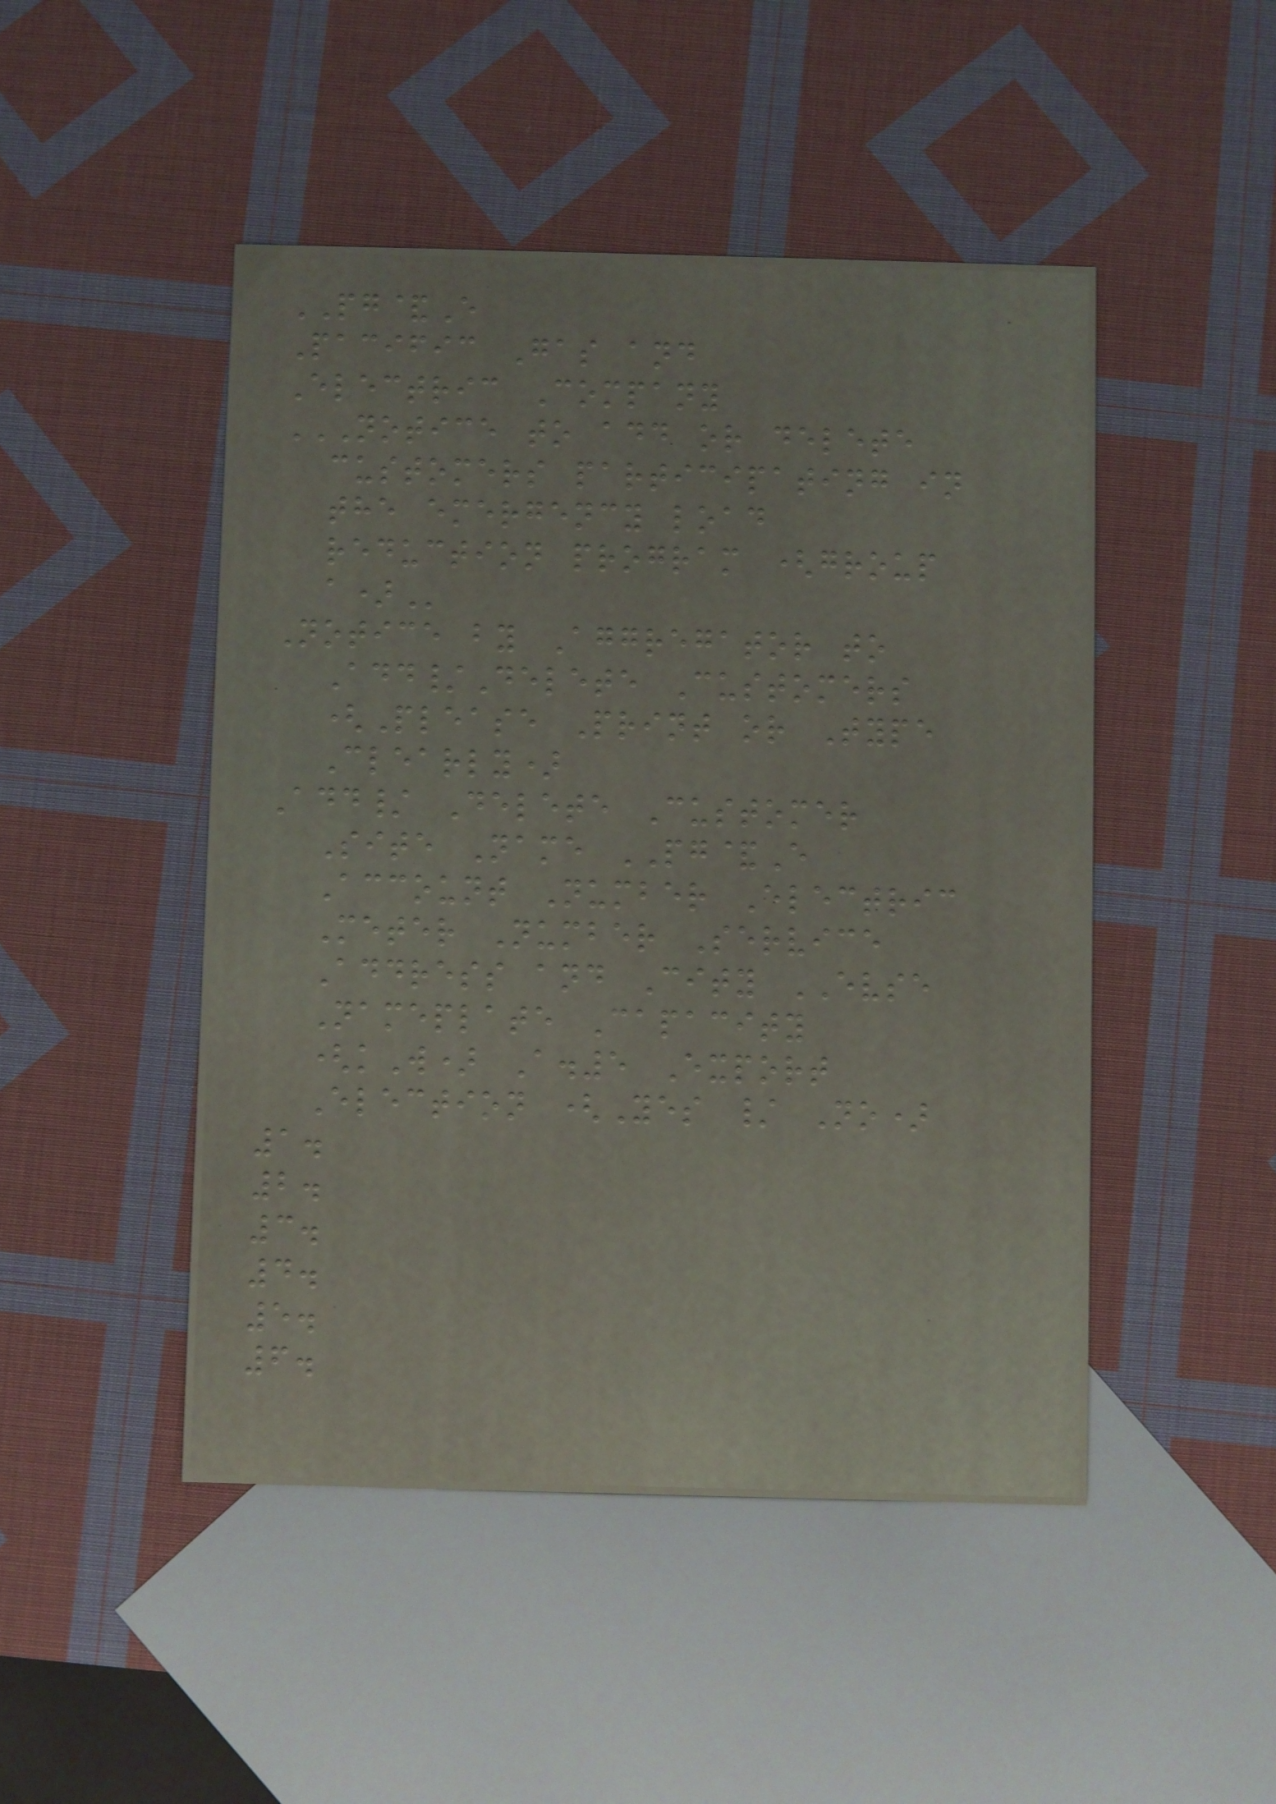PG&E
Pacific Gas and
Electric Company
NOTICE TO ADD OR DELETE
CUSTOMERS PARTICIPATING IN
THE EMERGENCY LOAD
REDUCTION PROGRAM (GROUP
A)
Notice by Aggregator to
Add/Delete Customers
(Please Print or Type
Clearly)
Add/ Delete Customer
Site Name PG&E
Account Number Electric
Meter Number Service
Address and City EVSE
Nameplate Capacity
(kW) A.5 Export
Election (Yes / No)
1.
2.
3.
4.
5.
6.
